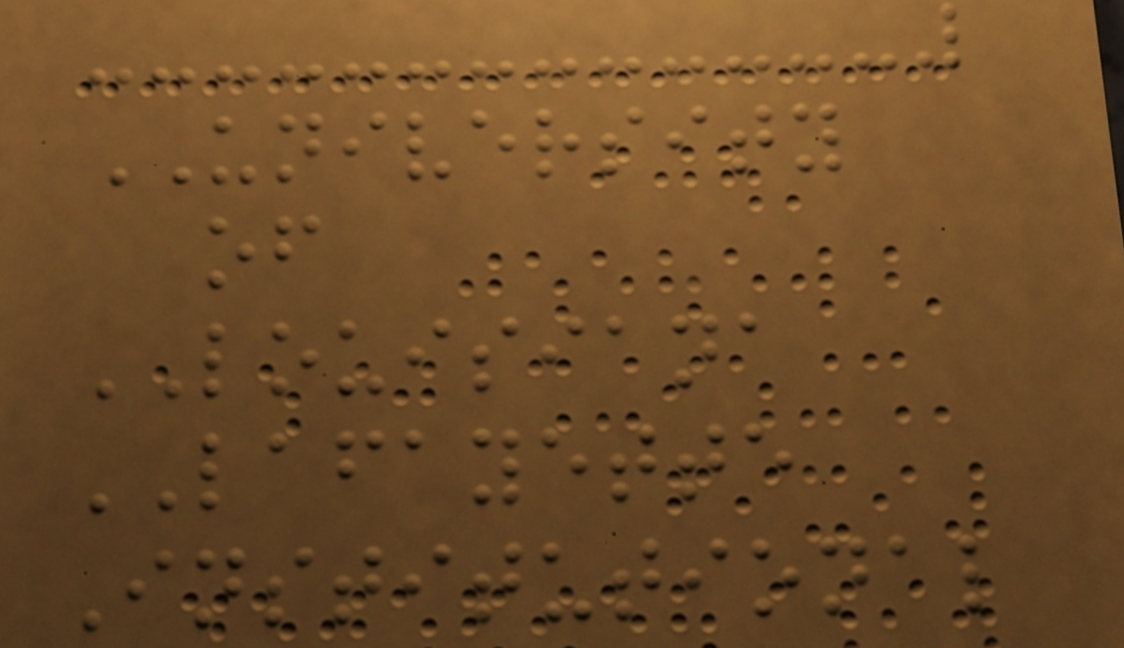UNIVERSITY
of
LOUISIANA
LAFAYETTE
Institutional
